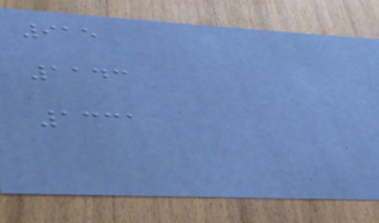915
1143
1331
